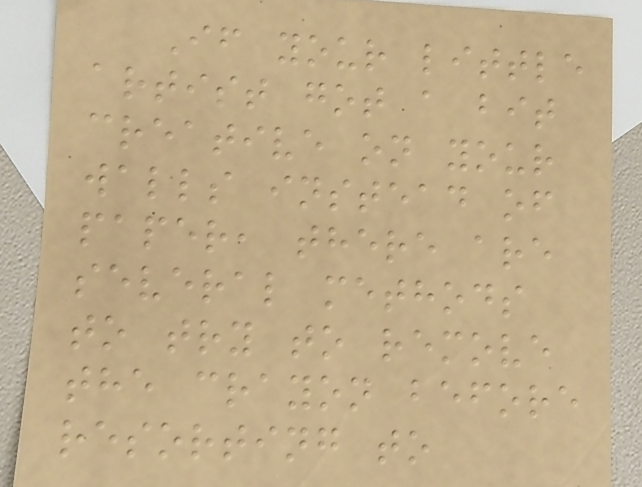If your little
artist got a bit
creative on your
walls instead of
paper, there are
several methods
to try to remove
the crayon before
resorting to
